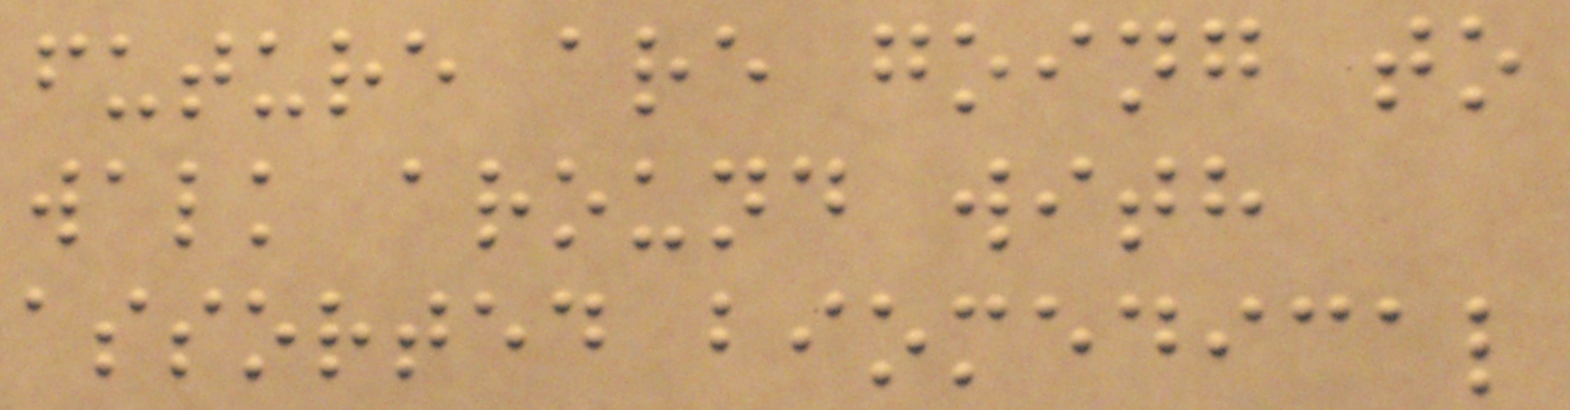future are going to
walk around with
assorted biomedical
